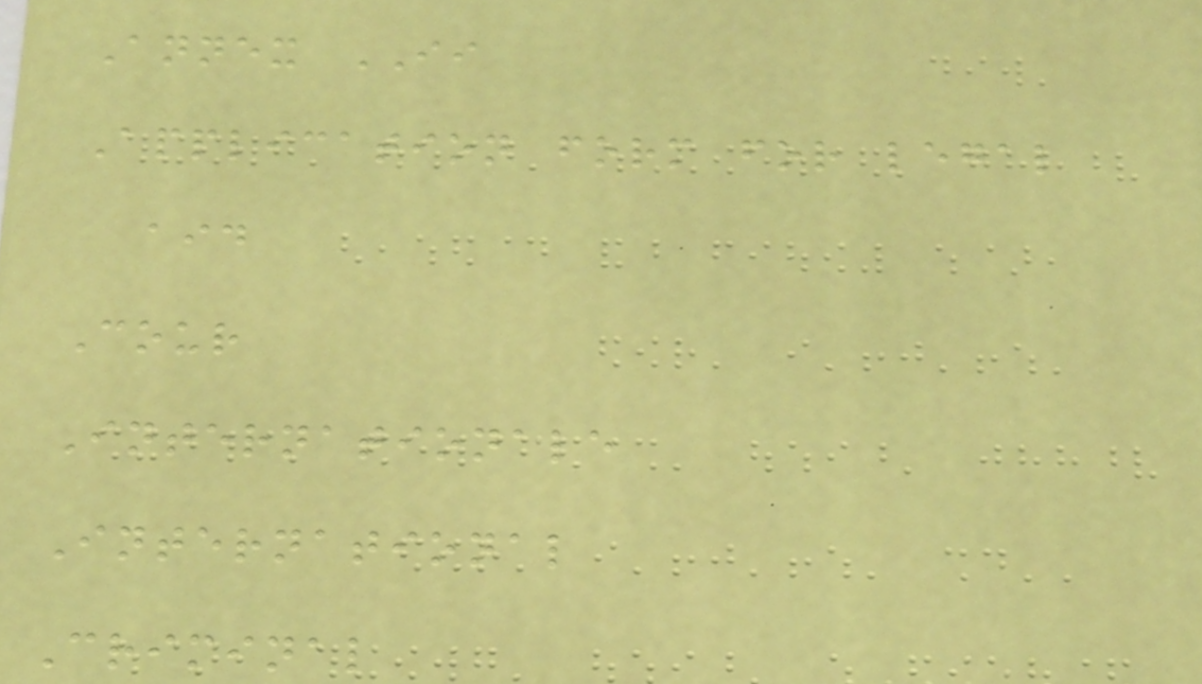Annex II
Application form for legal
aid
Cour
Internationale
International
Criminal
